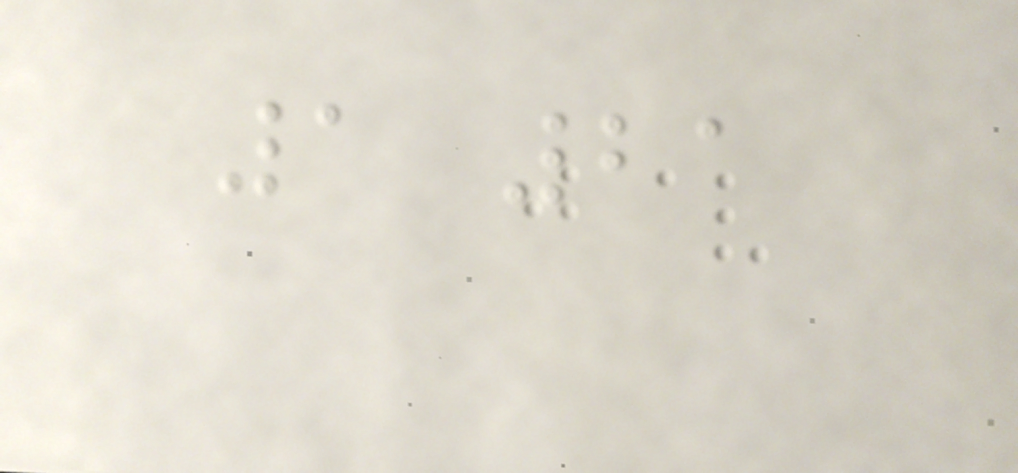1 21
